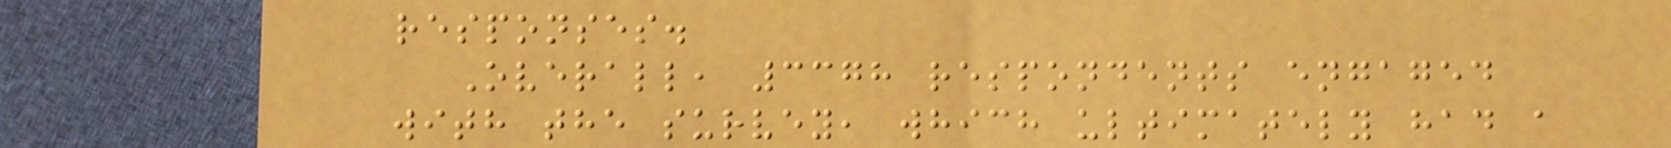responses.
Overall, 3378 respondents engaged
with the survey, which ultimately had a
